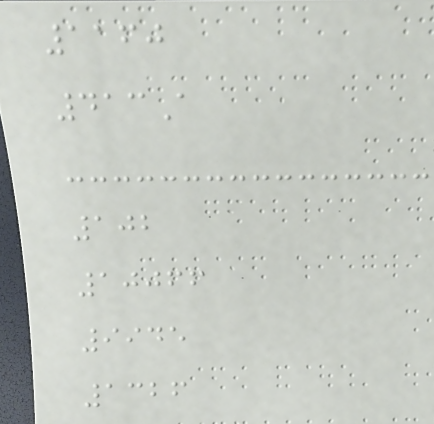1160
413A
102
10066
9945
1326
